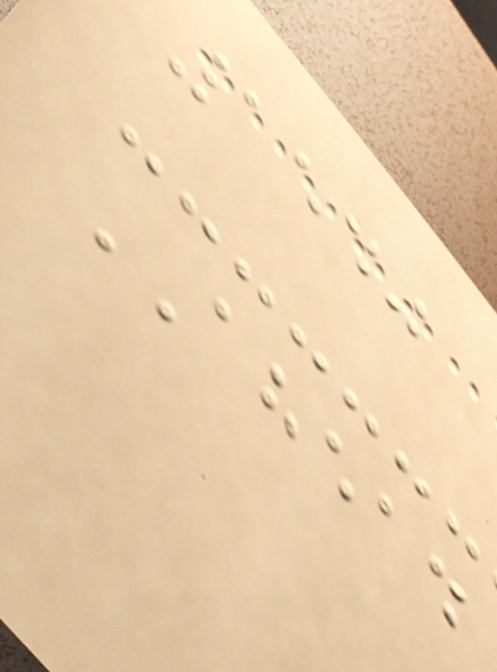1540
AHEAD
